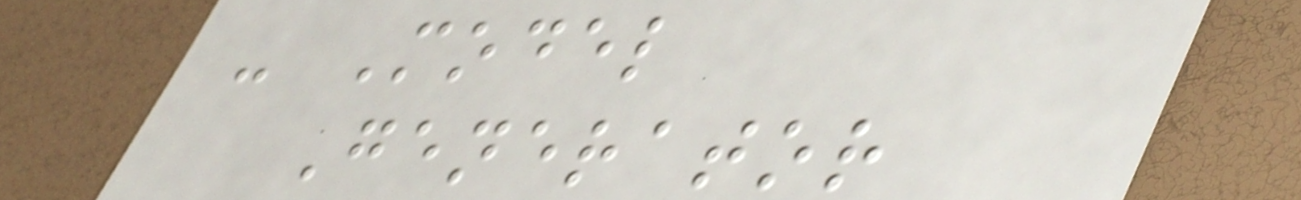- Model
Generator
